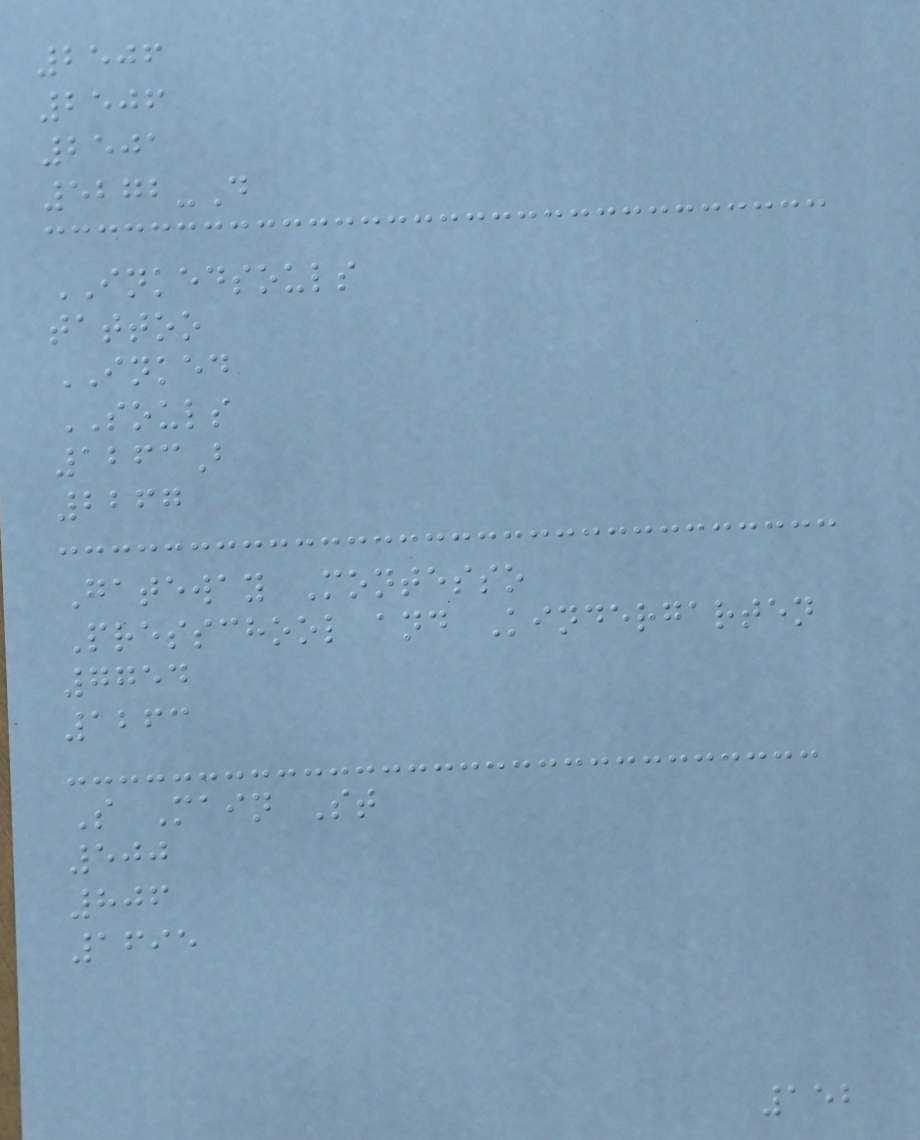2506
2506
2501
5272-D
INKEDSOULS
tattoo
INKED
SOULS
1263B
2267
Gateway Montesso
Presschool and Kindergarten
7754
1263
S Main St
500
806
1695
152
